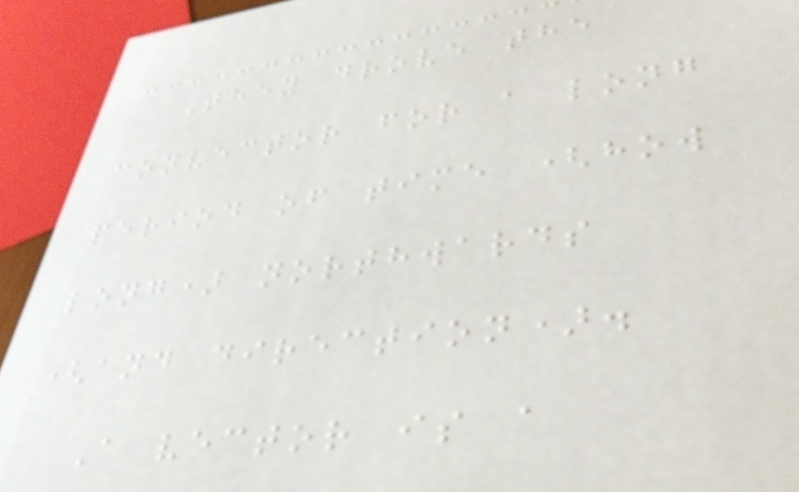They drove the
convector for a long
period of time (how
long) northwards
(and direction).
A vector is a
